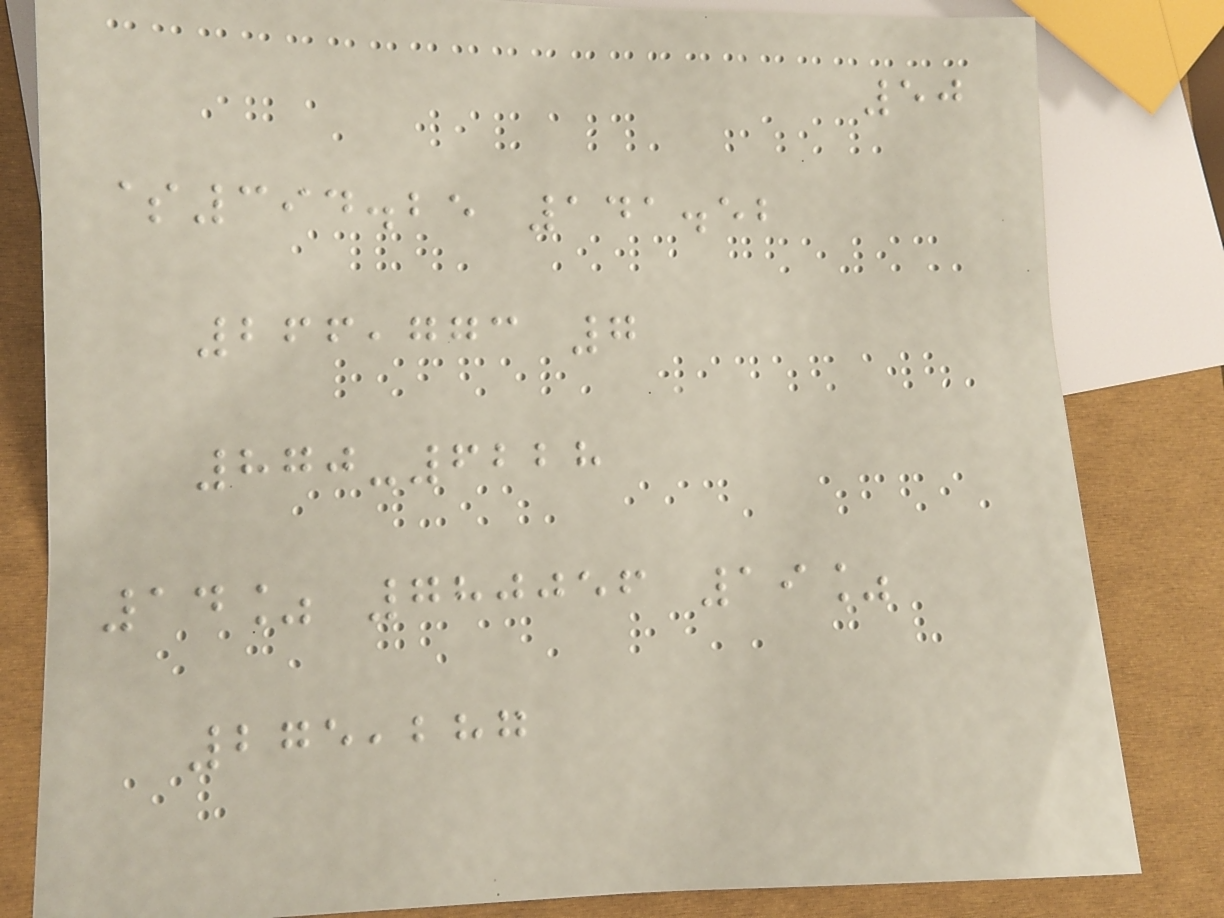50
$394.25 141.52
266,773 7
870-6228
14% 780056 19%
275,287
